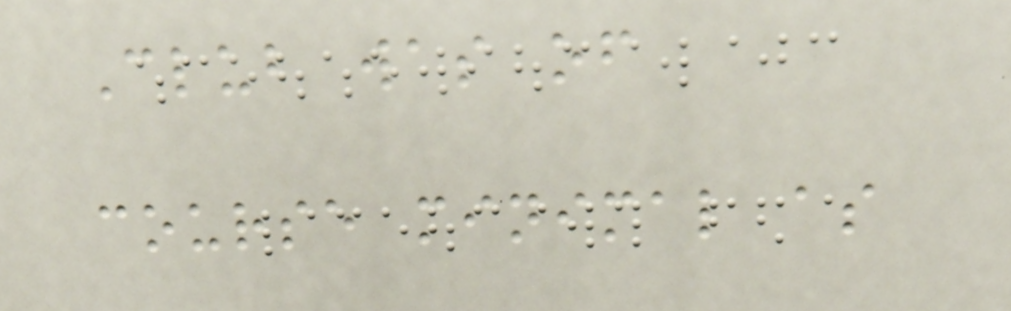Club was of
course minimal as
